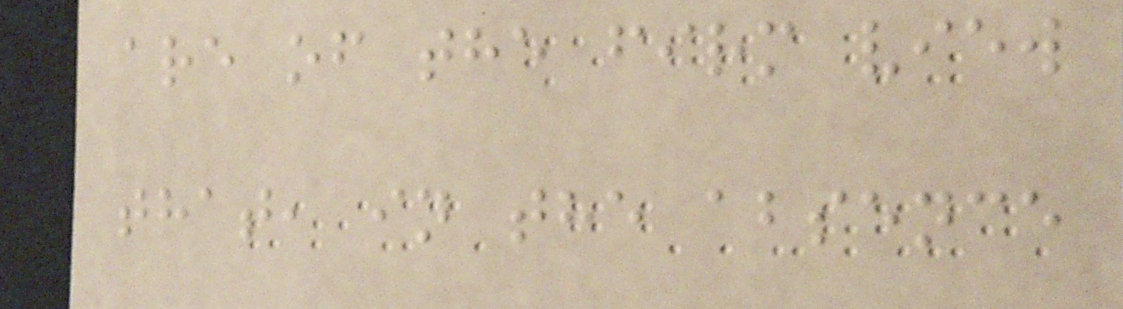are of the firm view
that, in the absence
